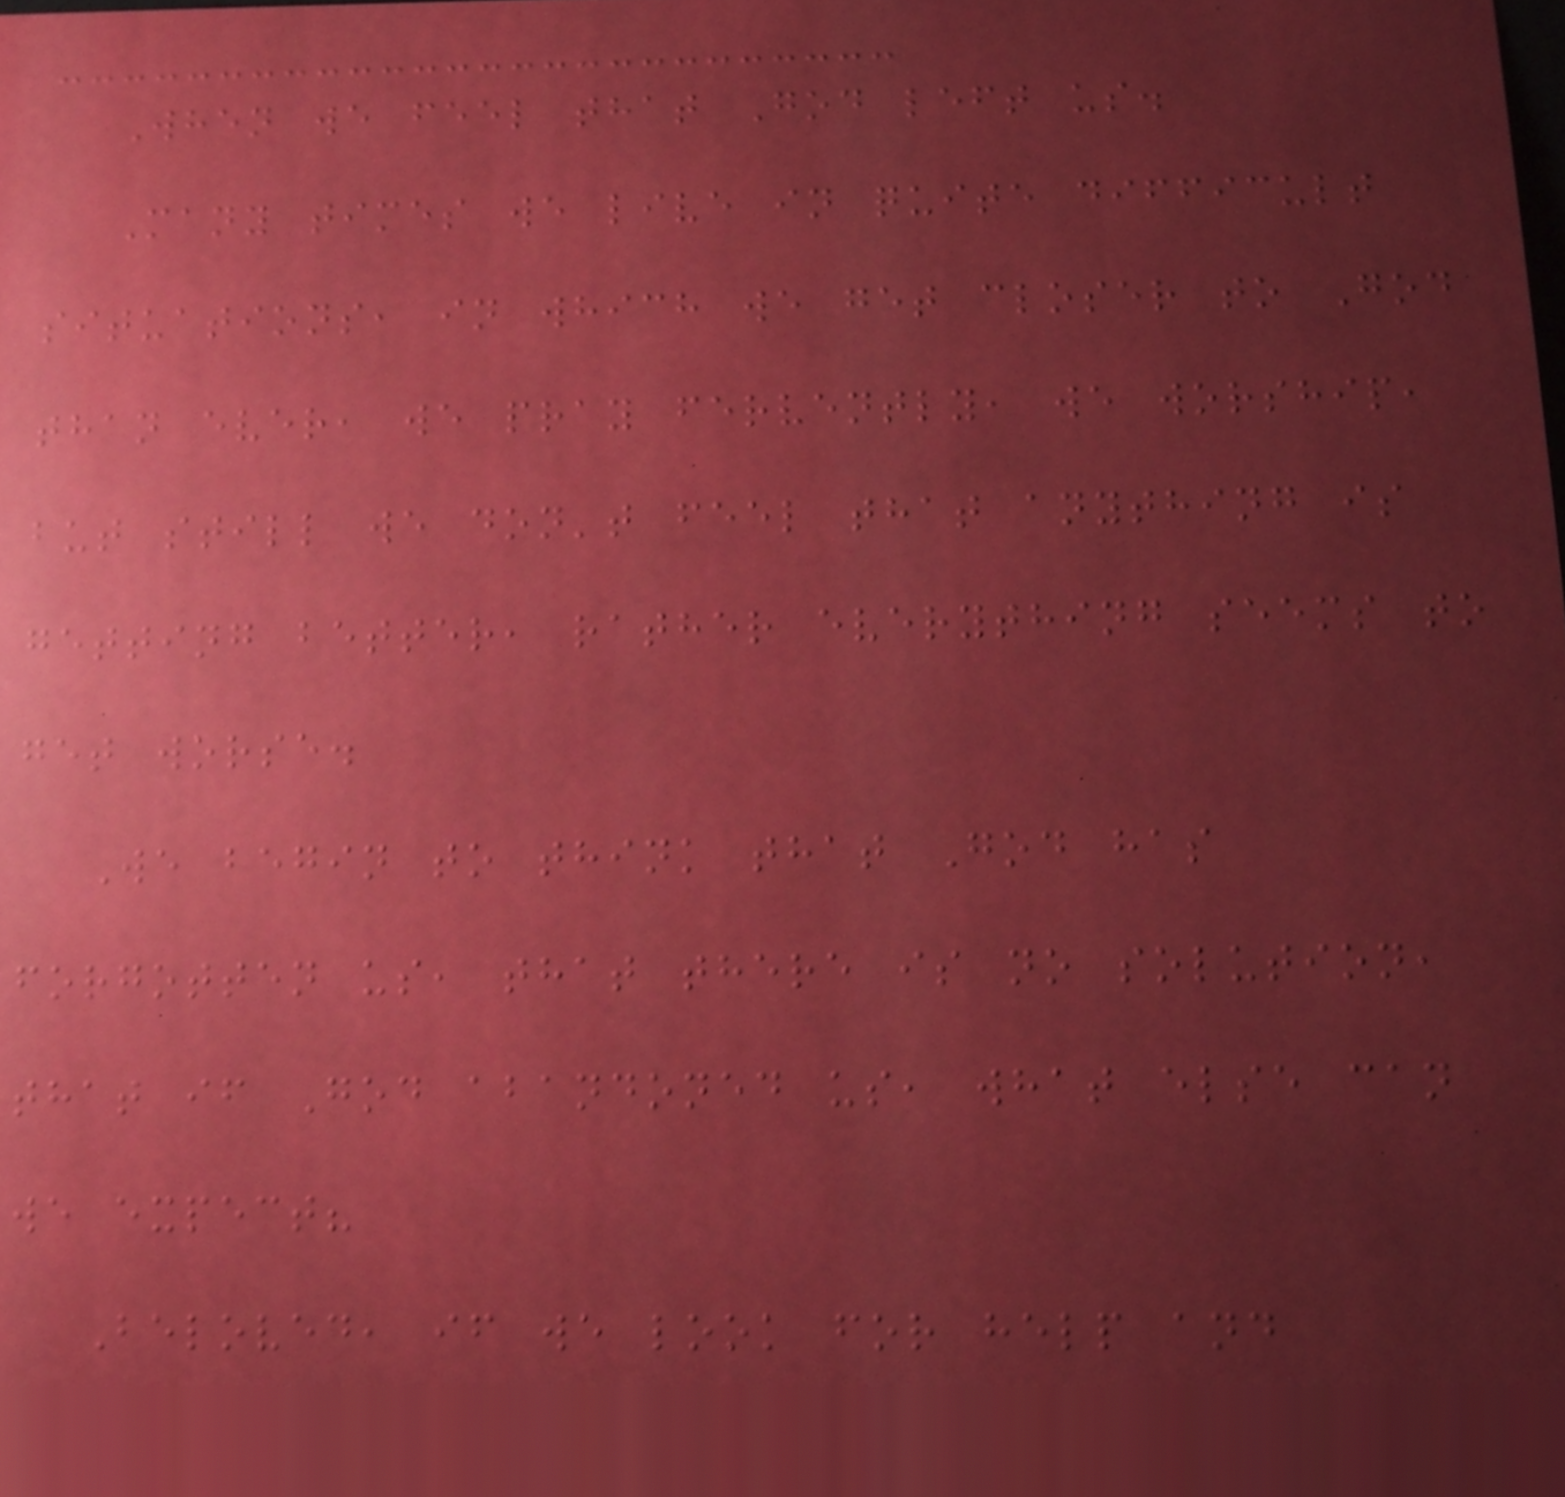When we feel that God left us.
Many times we live in quite difficult
situations, in which we get closer to God
than ever, we pray fervently, we worship,
but still we don't feel that anything is
getting better, rather everything seems to
get worse.
We begin to think that God has
forgotten us, that there is no solution,
that if God abandoned us, what else can
we expect?
Beloved, if we look for help and
